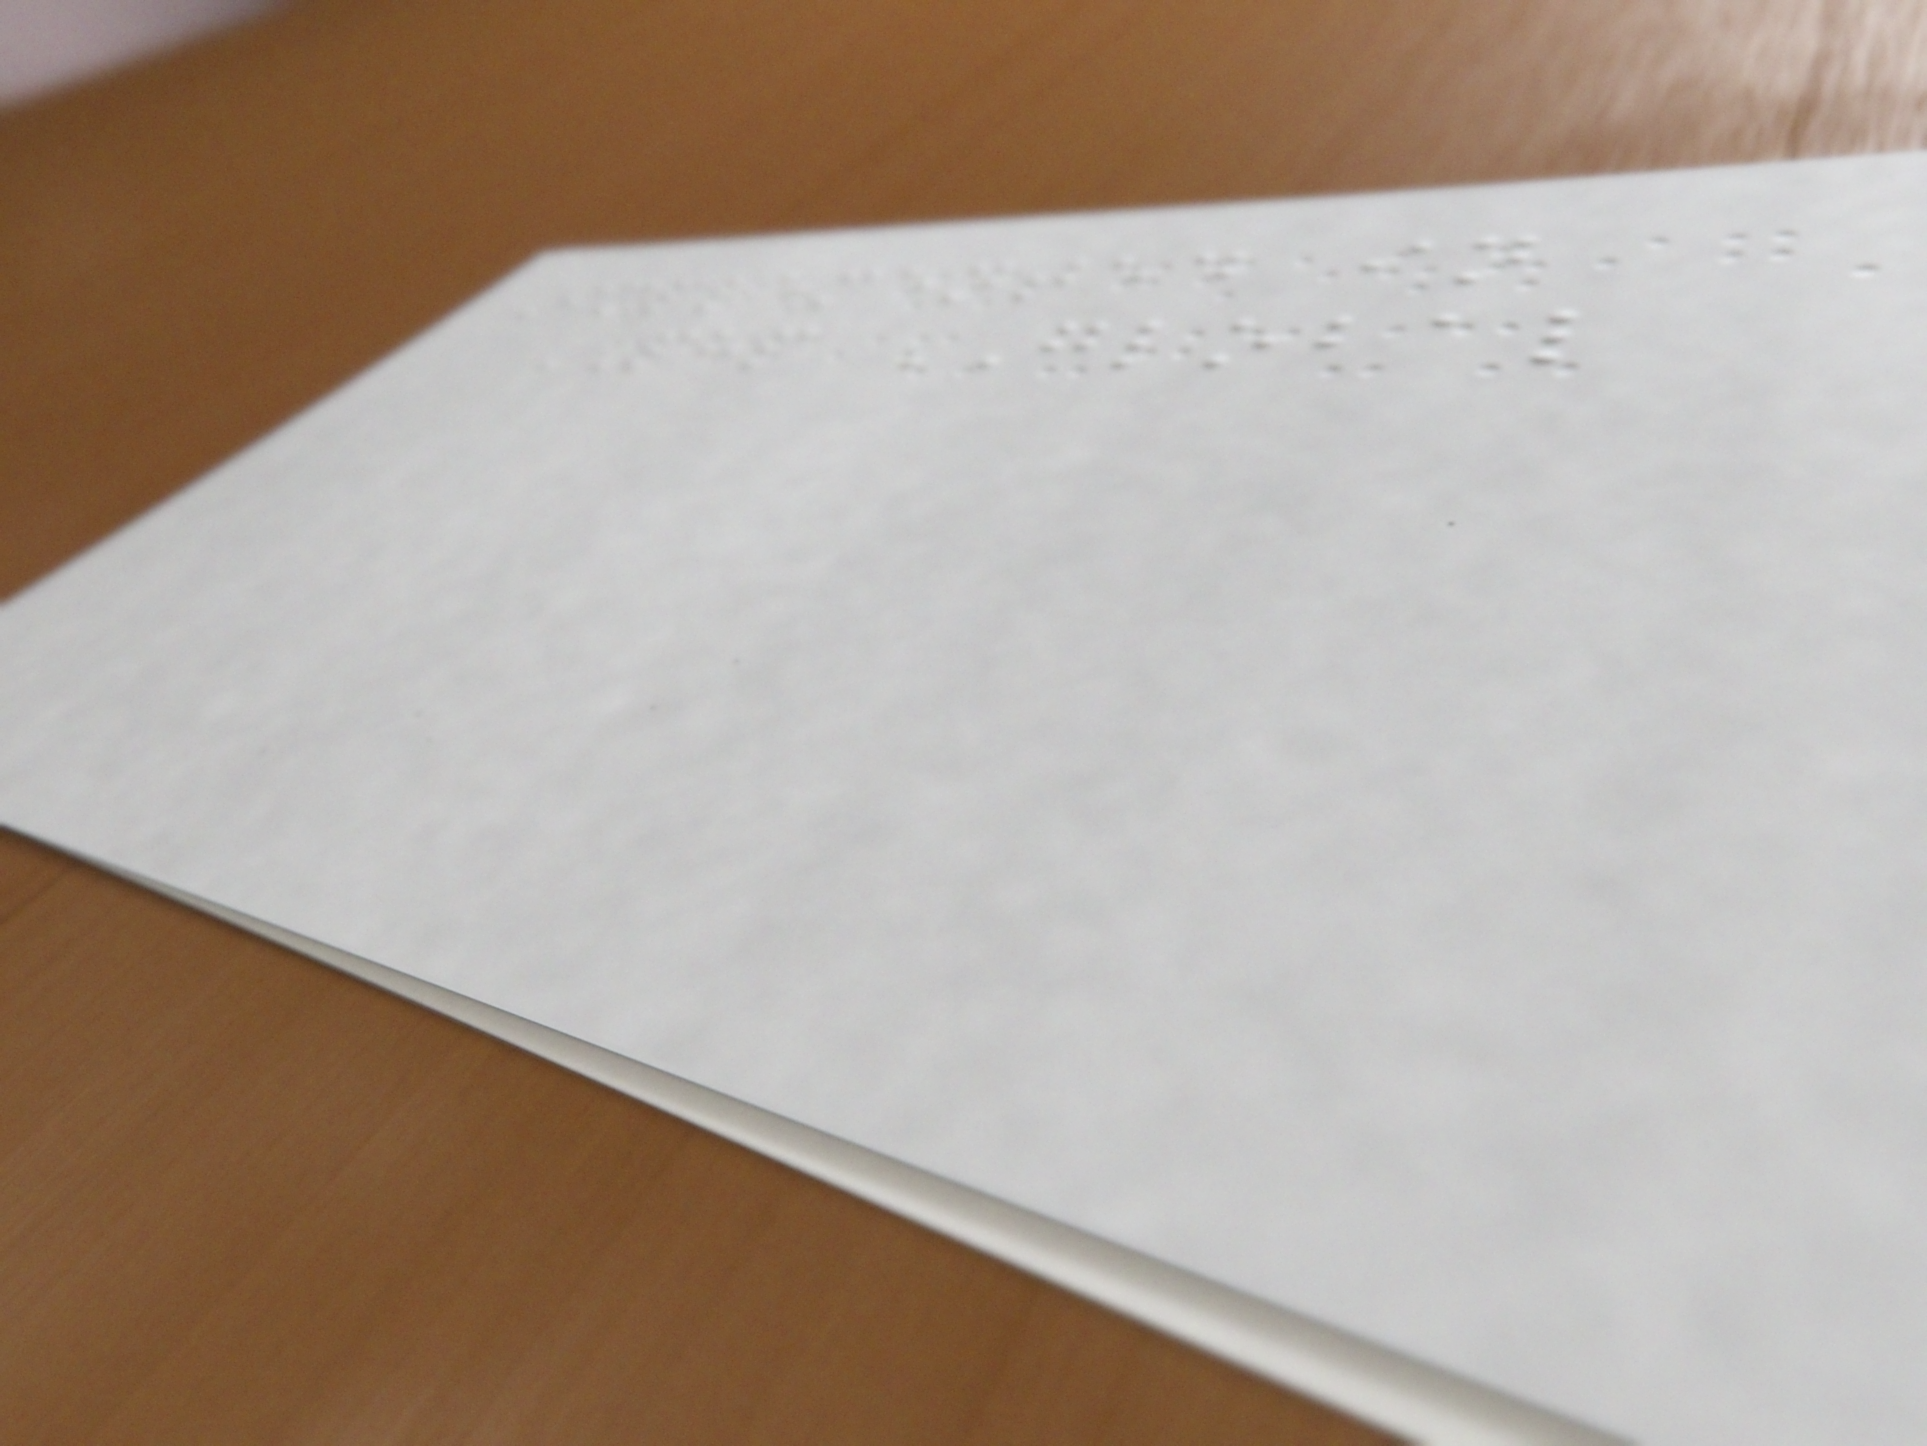Implemented in
PHP GLOBAL
